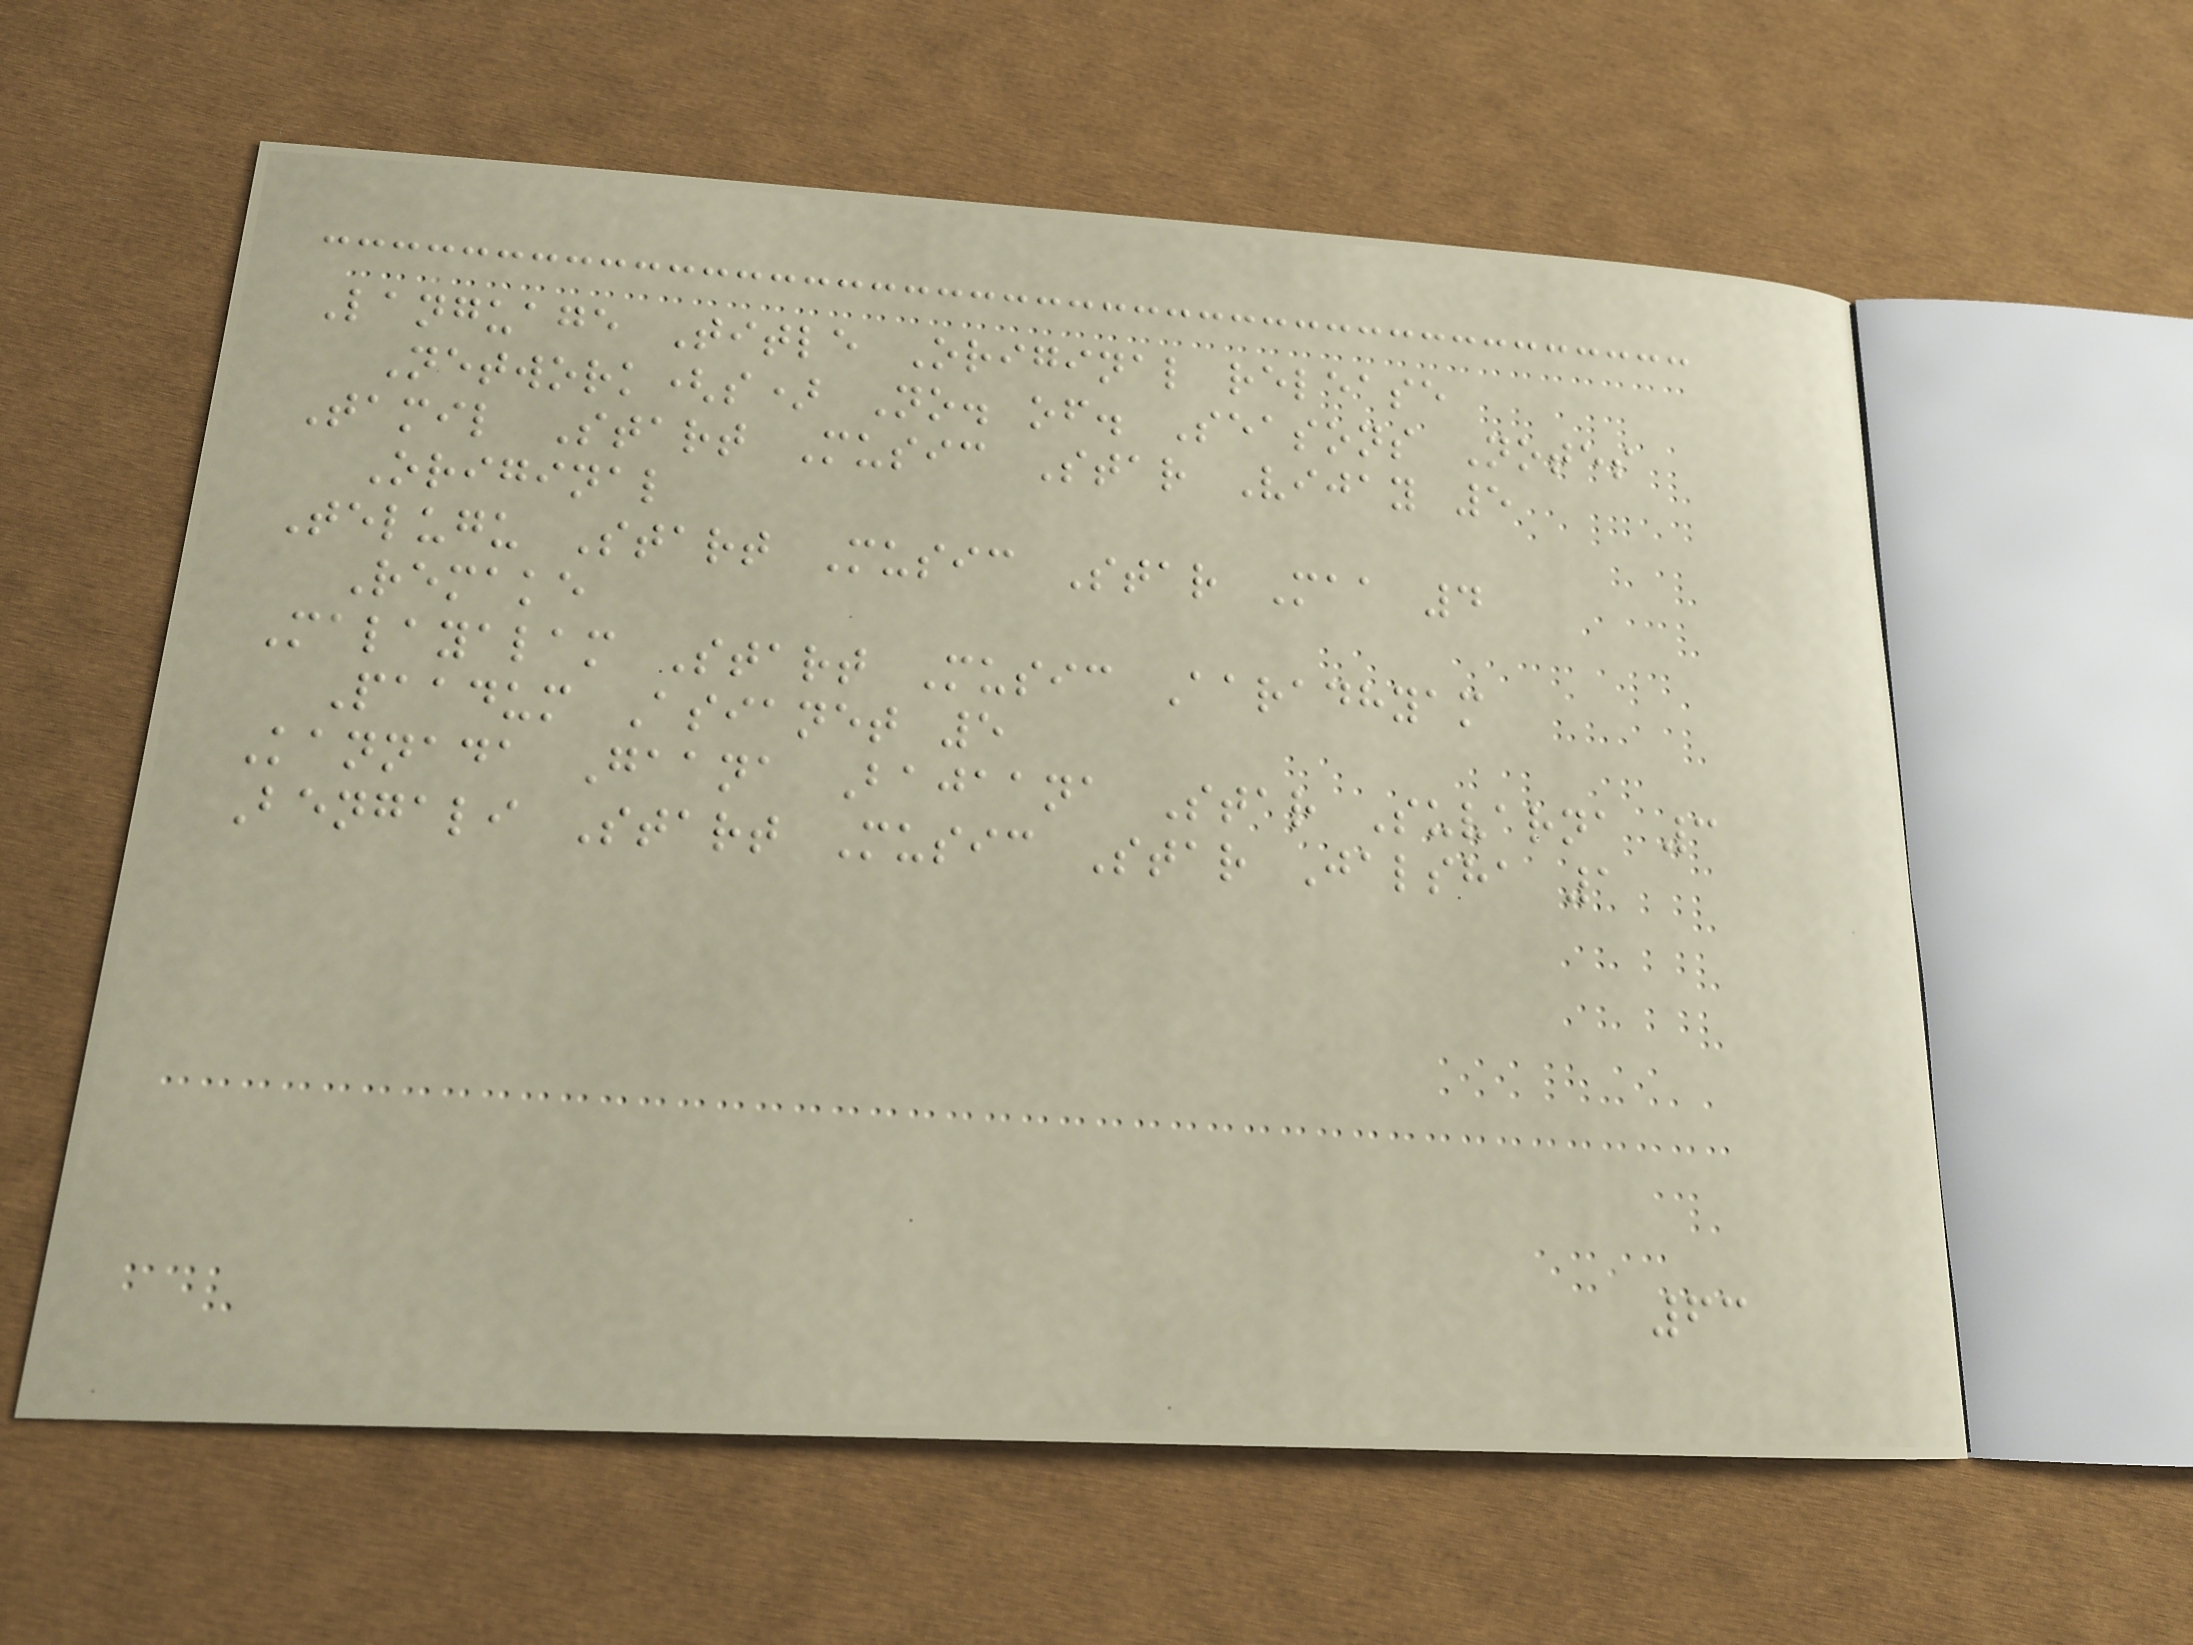Language Title Original release
Network(s) No. of. Seasons Notes
Tamil Start Music Star Vijay 5
Original
Telugu Start Music Star Maa 4
Remake
Malayalam Start Music Aaradhyam
Paadum Asianet 5
Kannada Gaana Bajaana Star Suvarna 3
Bengali Start Music Star Jalsha 1
63
